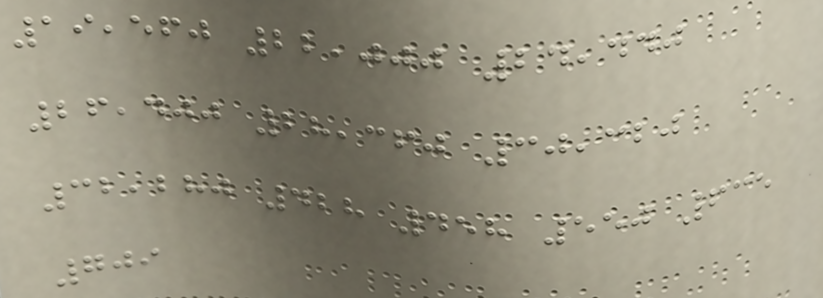19,560 22,000 24,440
26,400 28,360 30,320
32,280 428 458 550 635
709
